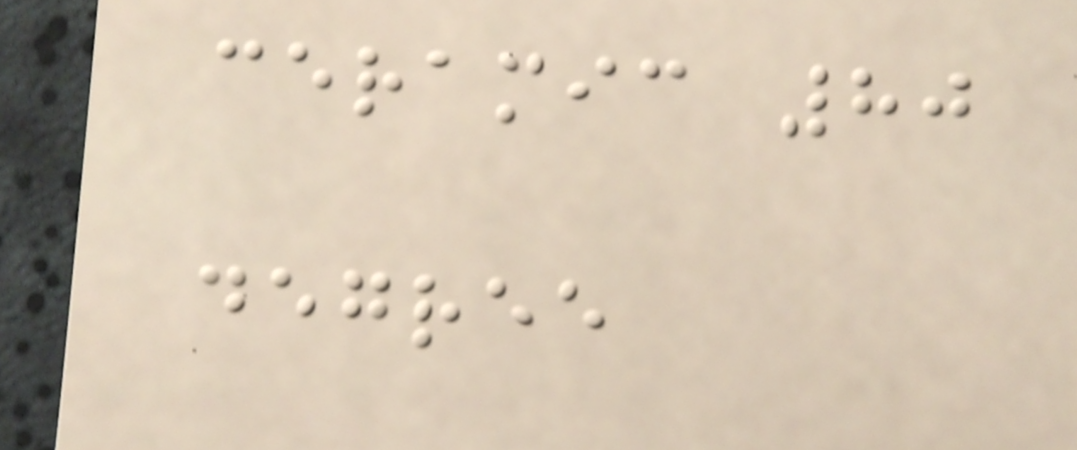ceramic 80
degree
